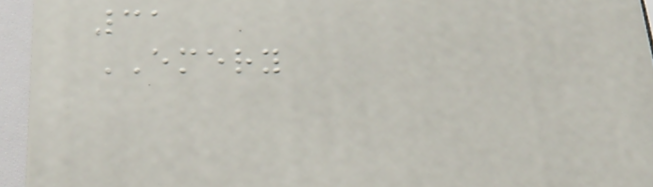31
EMERY
